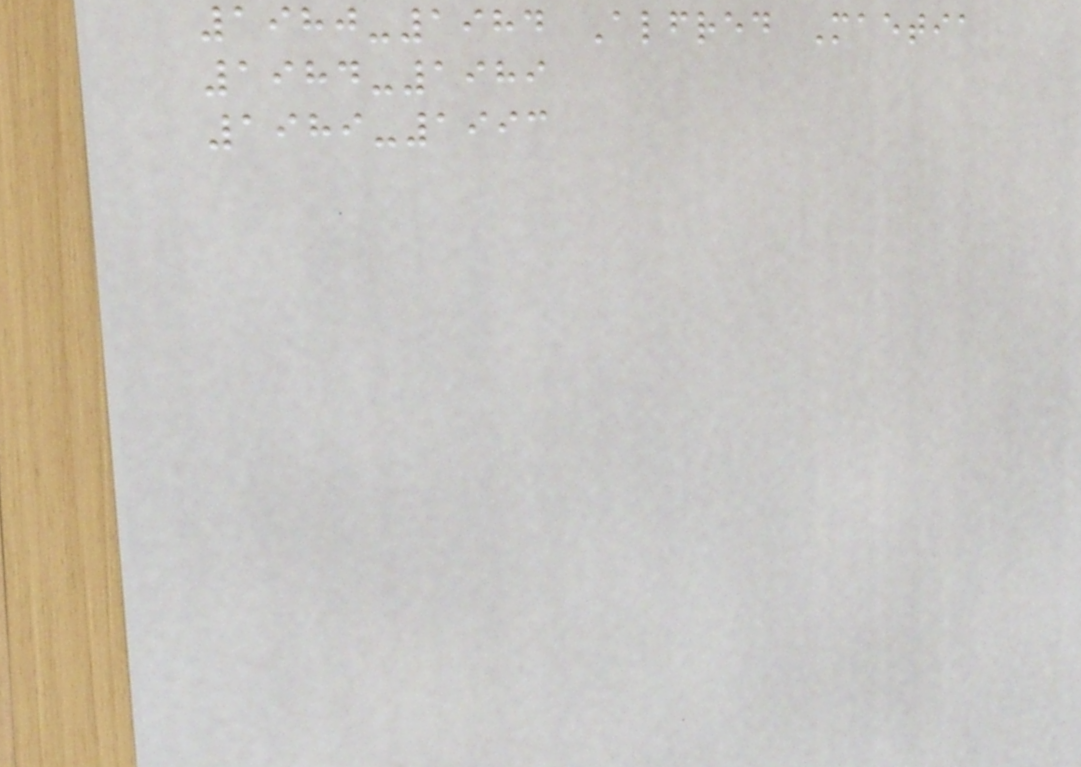1980-1984 Alfred Maetia
1984-1989
1989-1993
